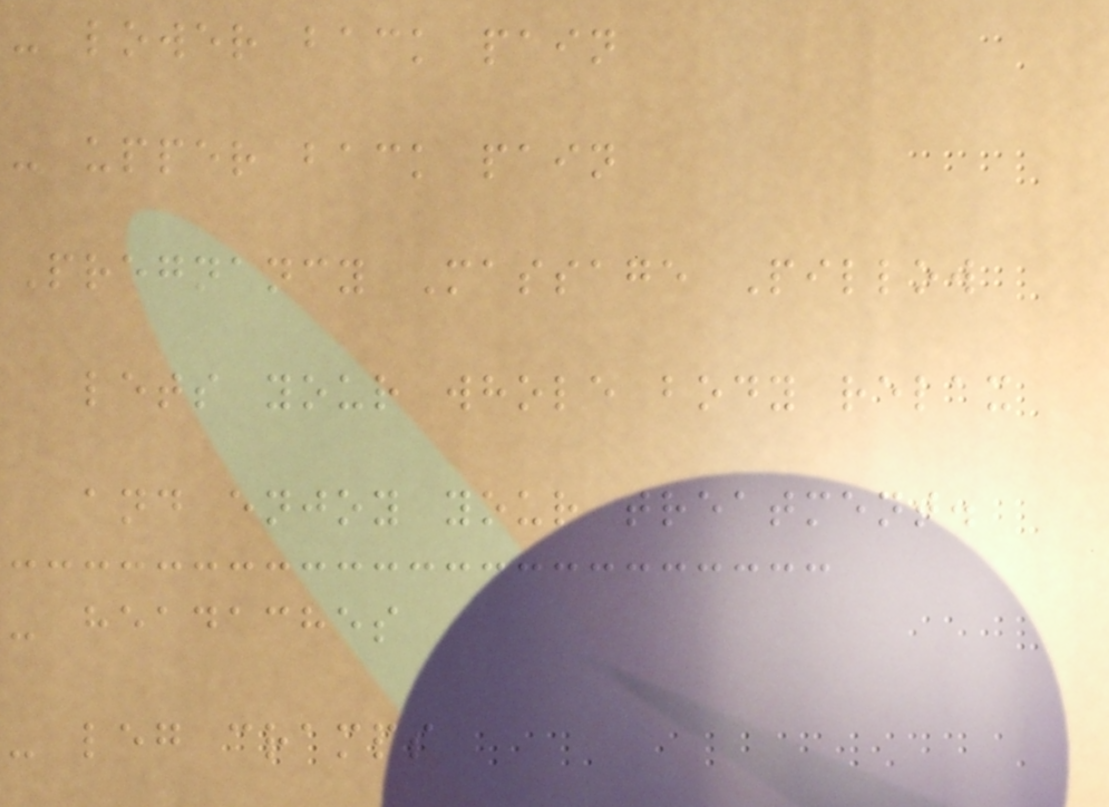- lower back pain
- upper back pain
Pregnancy Massage Pillow
lets your whole body relax
and enjoy your treatment.
- headaches
- leg cramps
